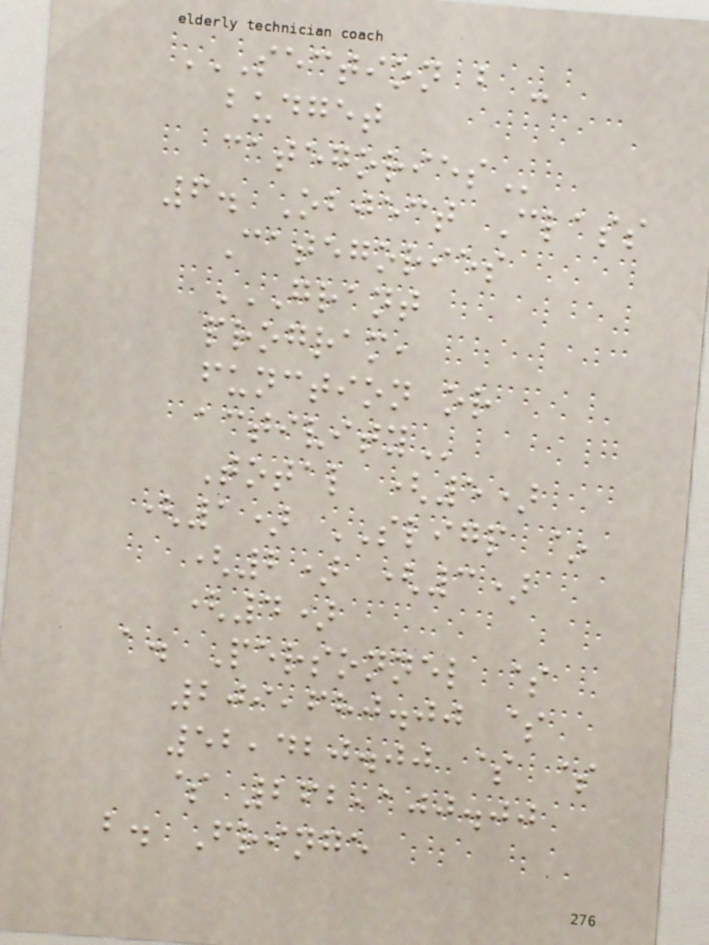SECTION B -
BUDGET
CATEGORIES
6. Object Class
Categories
GRANT
PROGRAM,
FUNCTION OR
ACTIVITY
Total (5)
(1) SLIGP ~
(2) (3)
(4)
a. Personnel $
209,680.00 $
52,420.00 $ $
$ 262,100.00
b. Fringe
